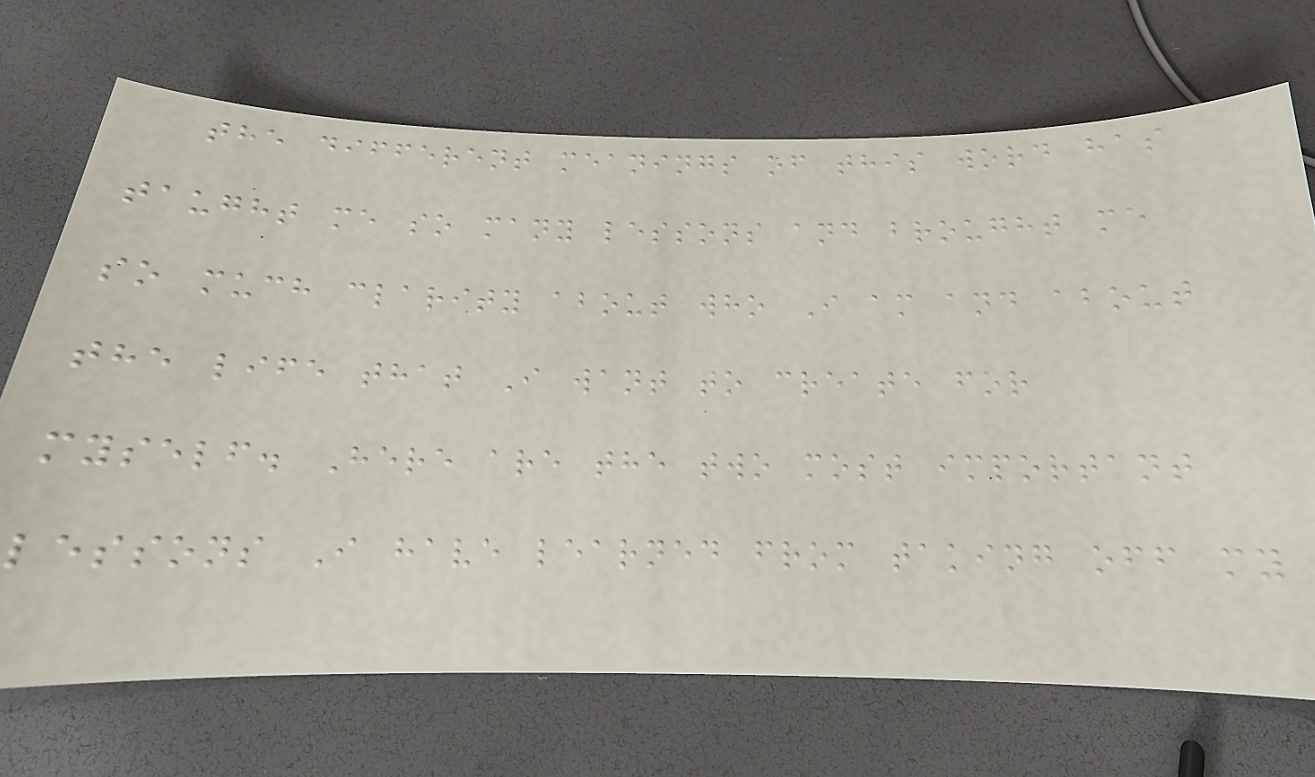the different meanings of this word has
taught me so many lessons and brought me
so much clarity about who I am and about
the life that I want to create for
myself. Here are the two most important
lessons I have learned from taking off my
